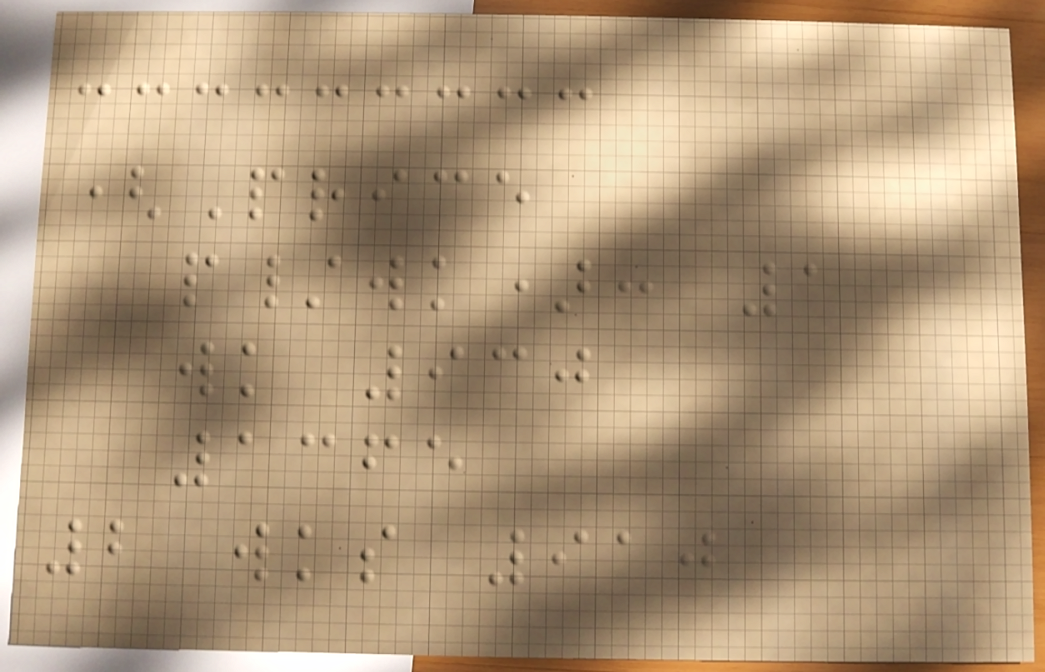(Price
p/wk): 1
wk 930
1365
2 wks 910
